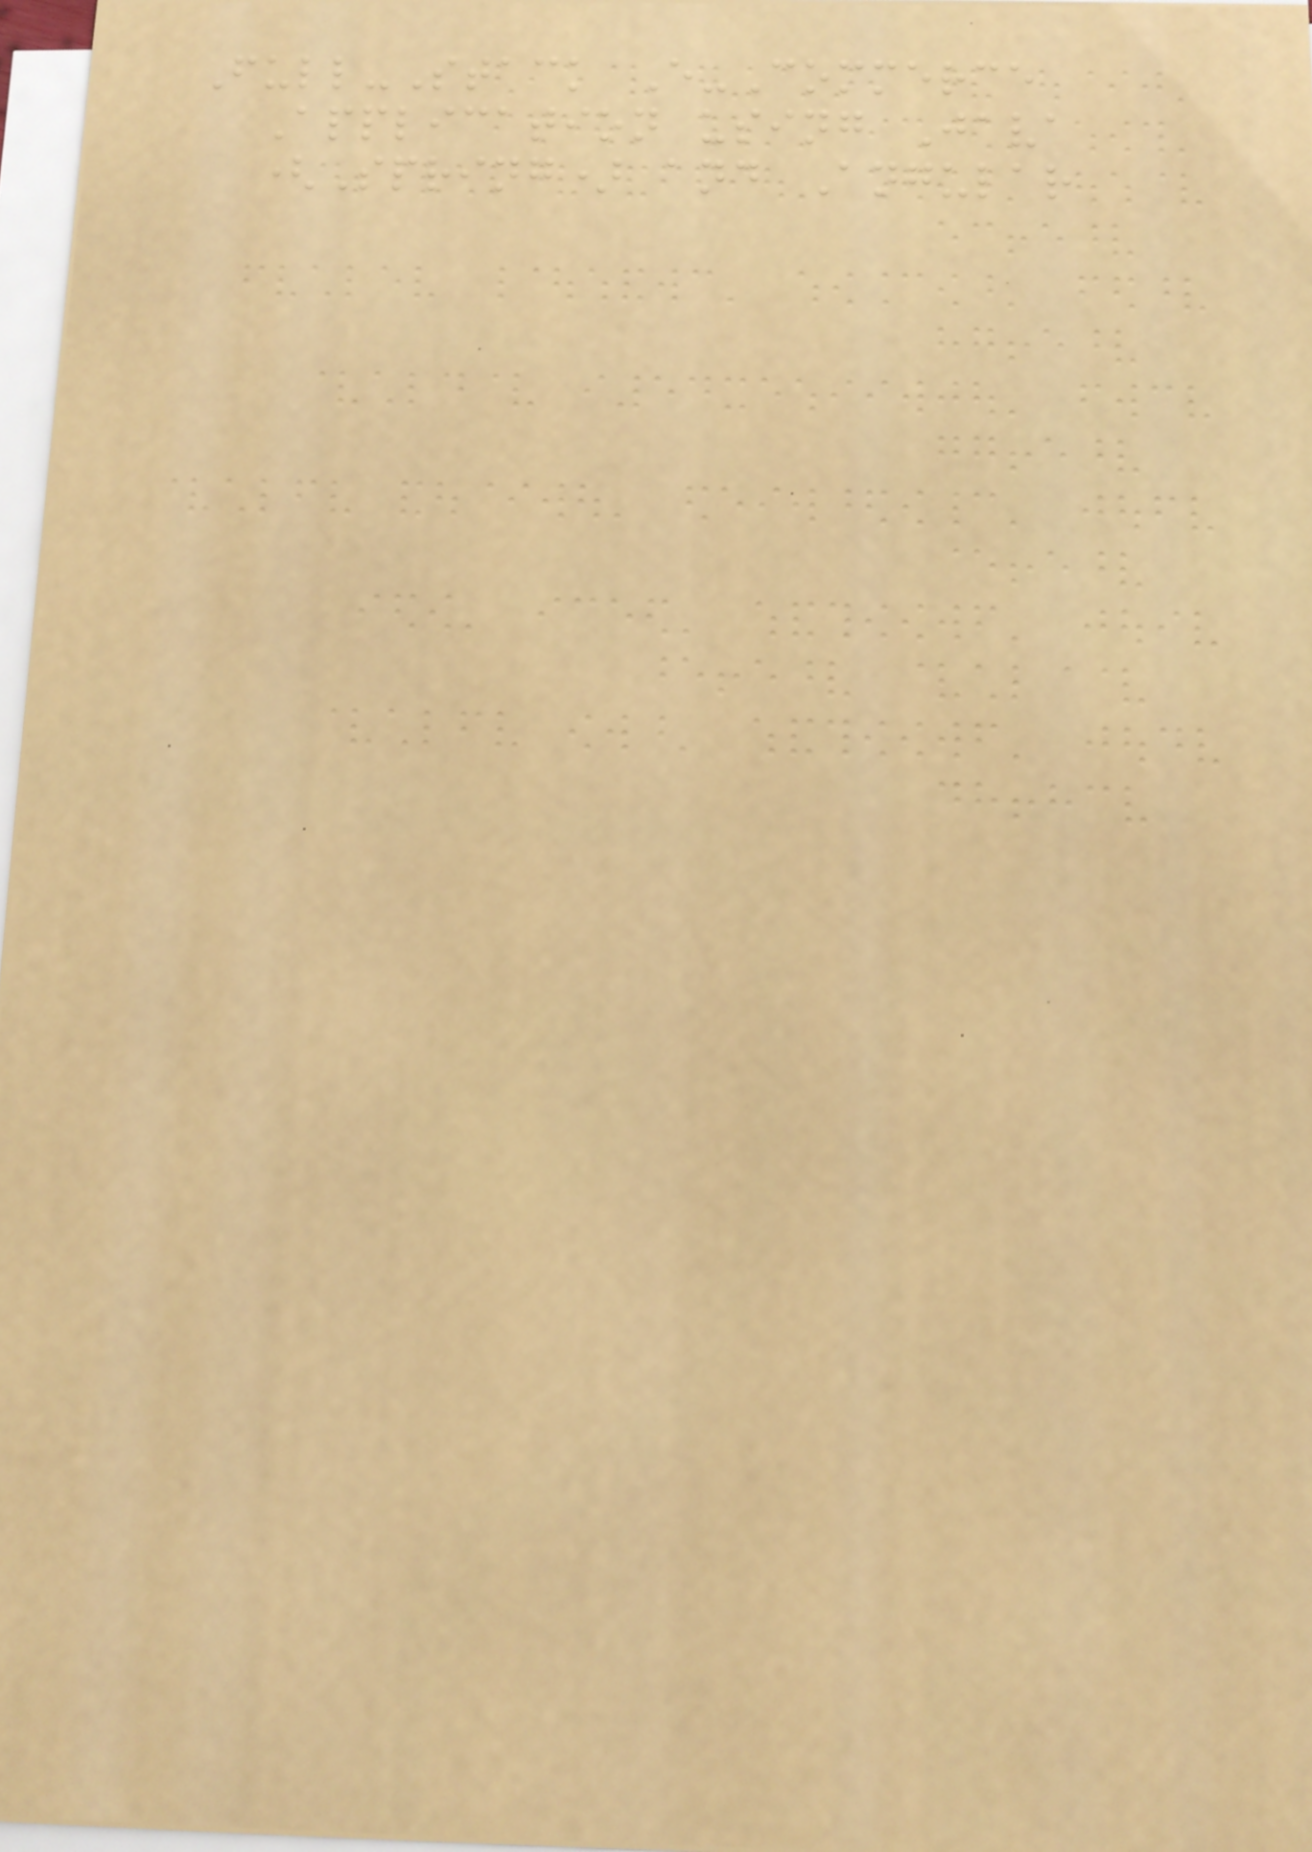Full-Stack E-Commerce
Application using Java
(Spring) and Angular
